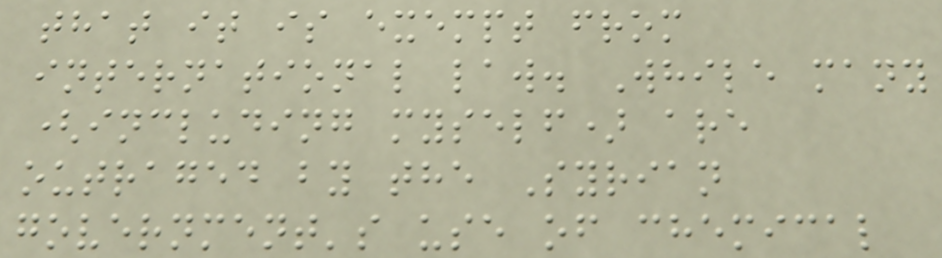that it is exempt from
international law. While many
(including myself) are
outraged by the Syrian
government's use of chemical
